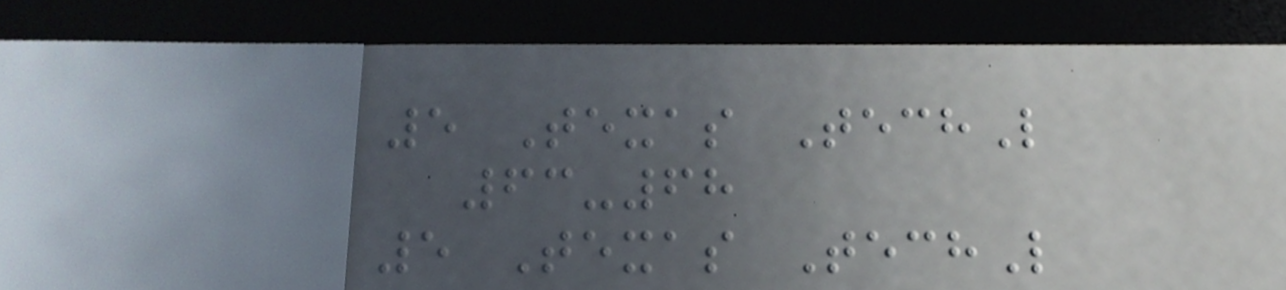5 Texas TechL
63-68
5 Texas TechL
